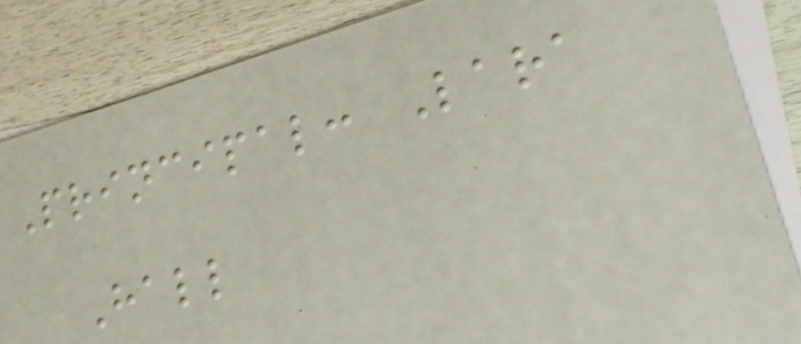Principal: Lara
Hall
